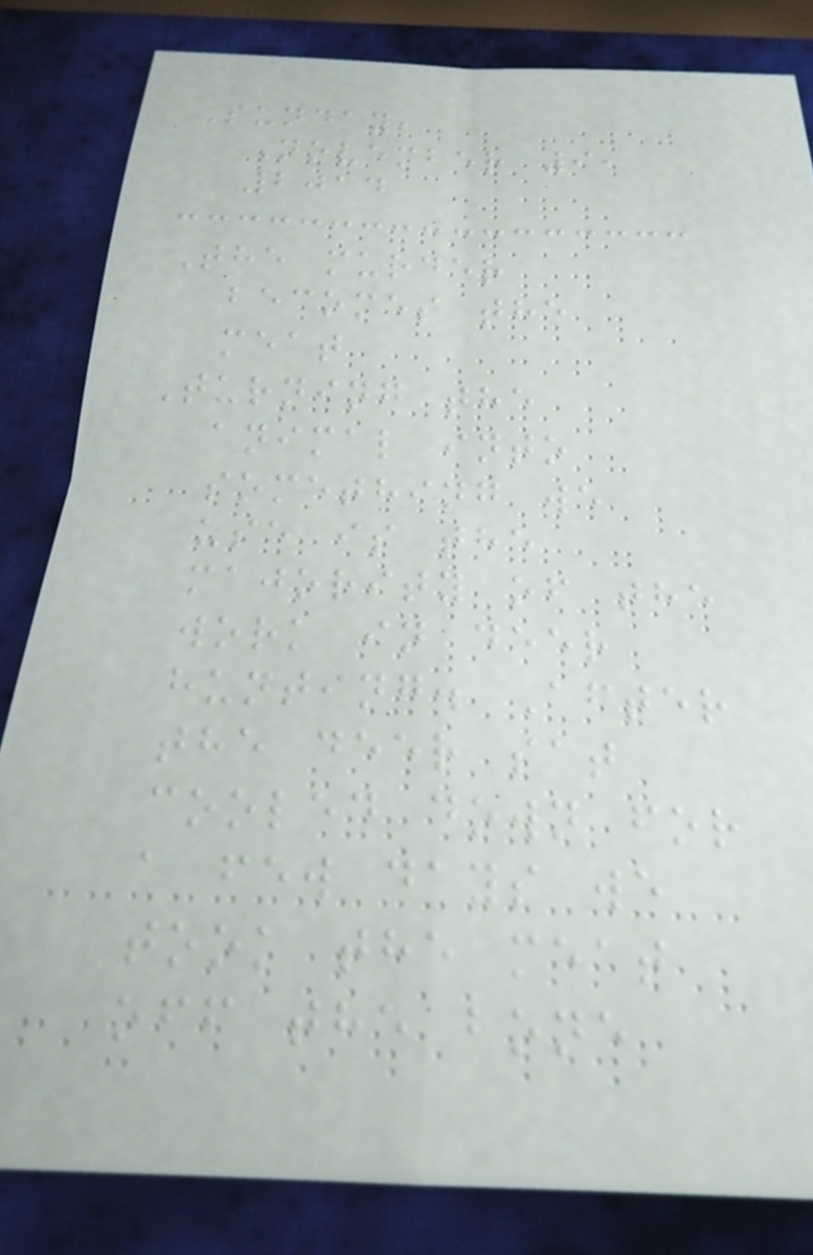Sunday,
November 9,
2014
The murder
becomes the
meat
Turning the
animal into
something we
use is the
majority of the
work in deer
hunting. After
the deer sat
cooled down for
a few days we
took the meat
off the bone
